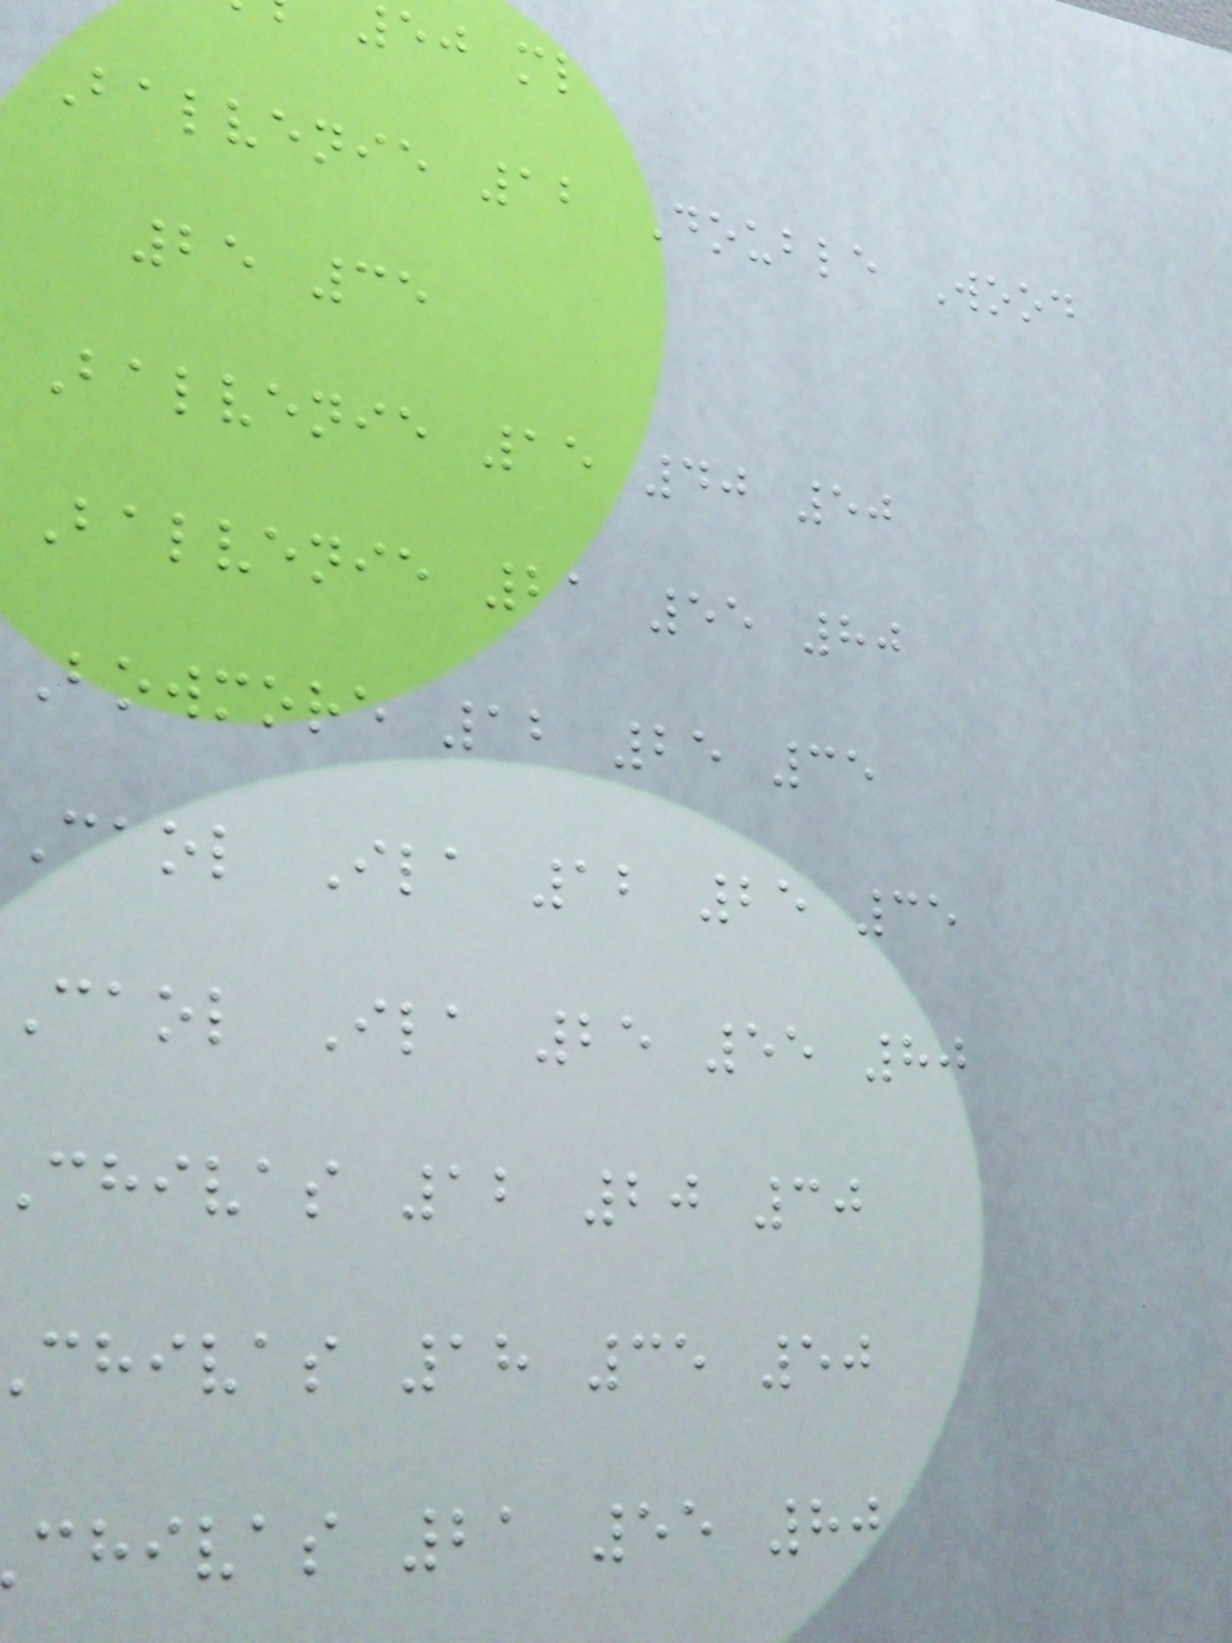ej ml
Balvenie 12 Double Wood
25 35
Balvenie 15 40 50
Balvenie 21 55 80
Bowmore 12 25 35
Caol Ila 12 25 35
caol Ila 25 55 80
chivas 12 20 30
chivas 18 35 50
chivas 21 55 80
